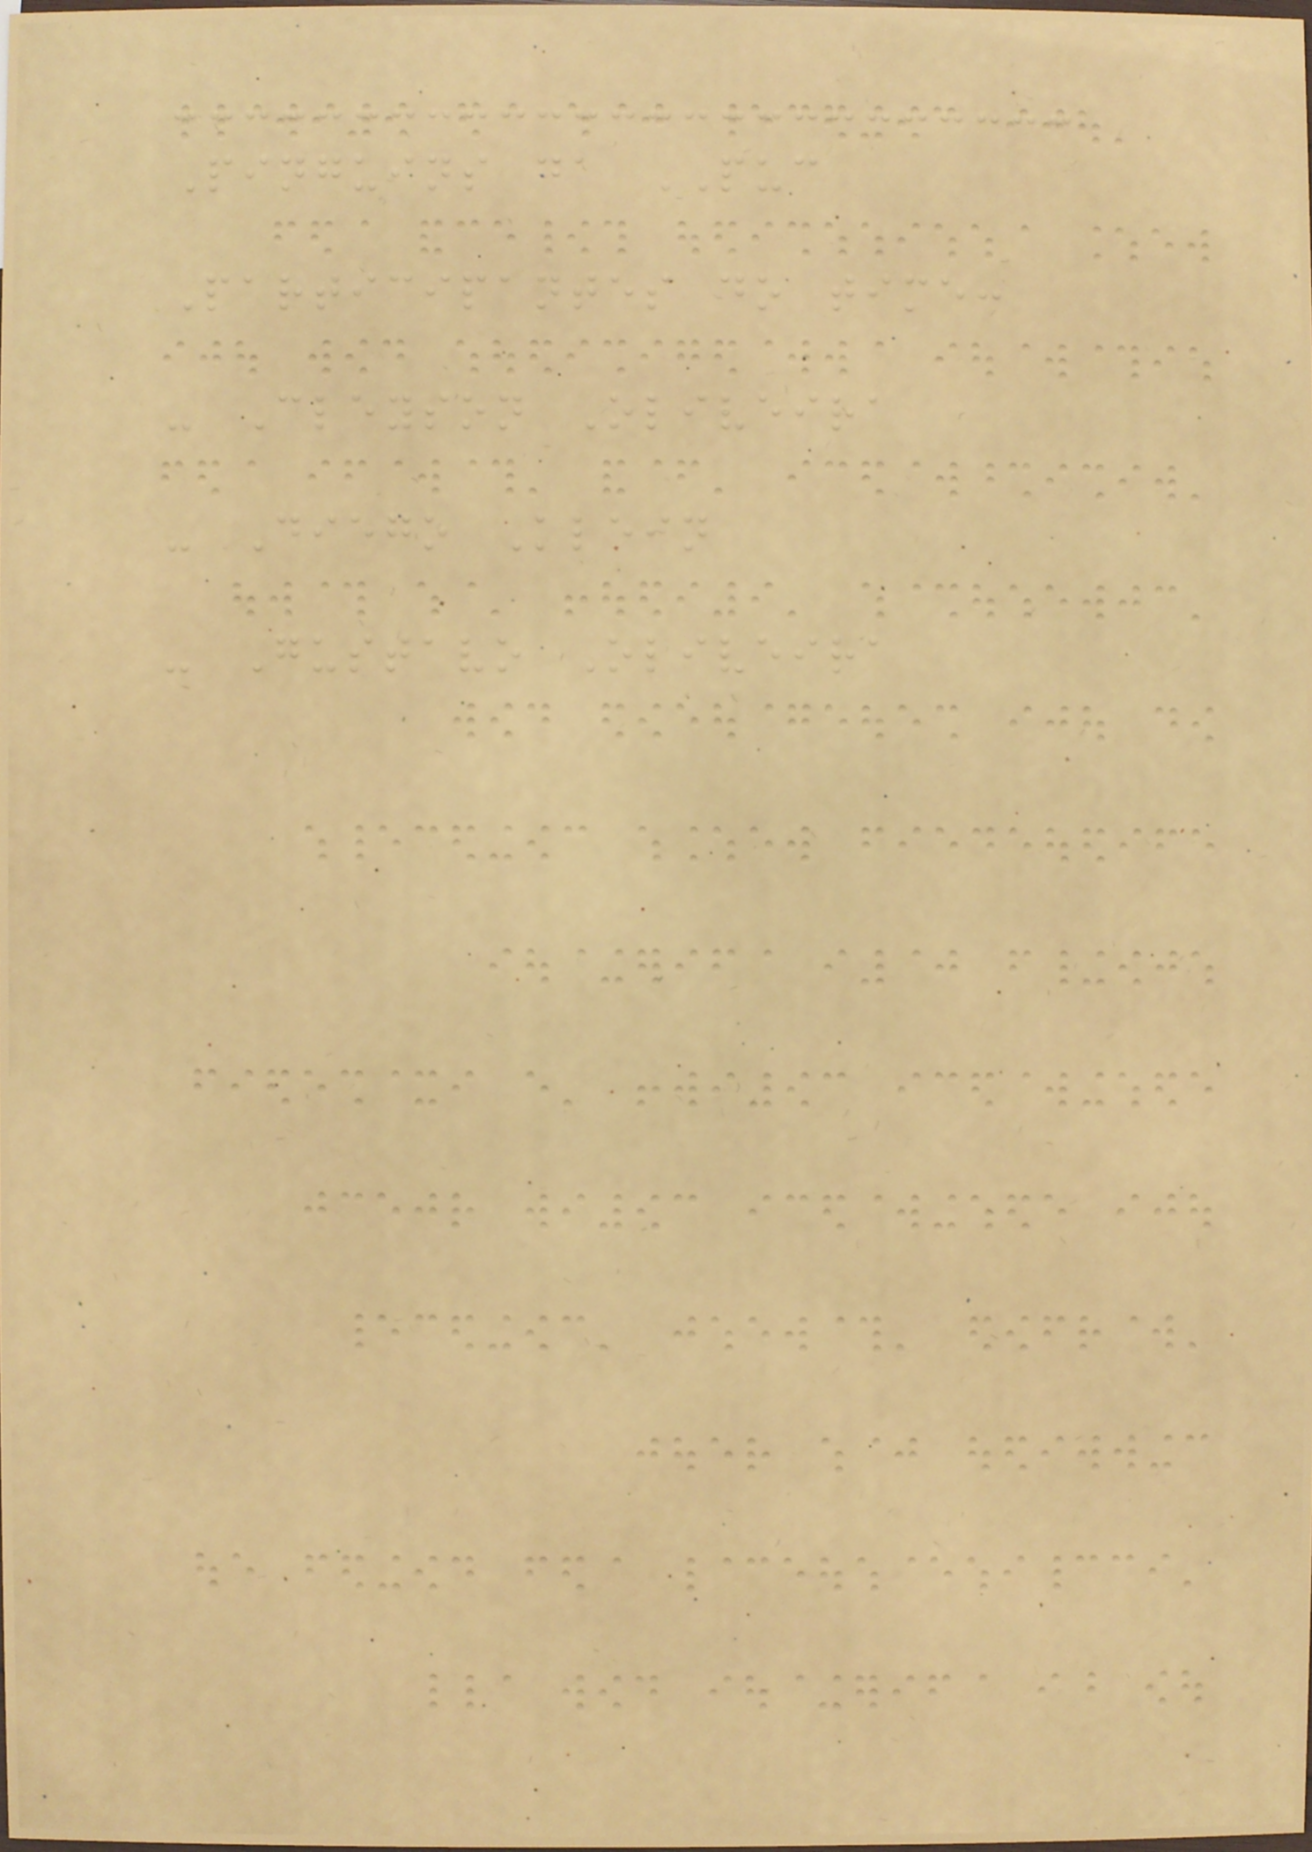Pinguins da PUC
Participantes do time:
- Cleyson Oliveira
- Diego Klein
- Gustavo Oliveira
